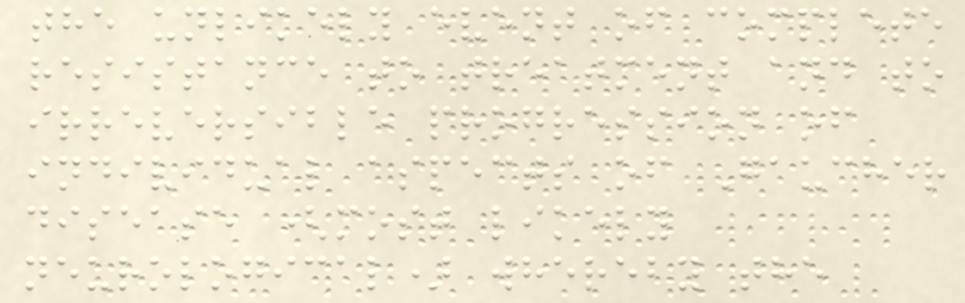the unlikely event of complete
resistance to treatment and to
irreversible progression of
individual aspects of Gaucher
disease (most likely
neurological) whereby the
